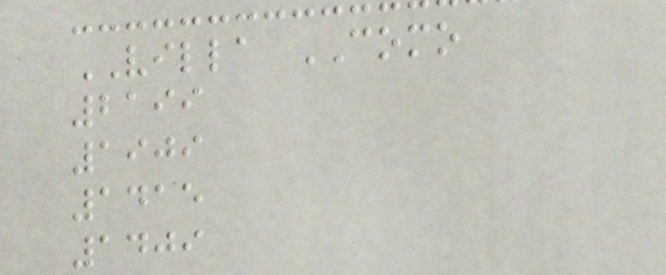VILLA COMO
2199
1909
1415
1409
